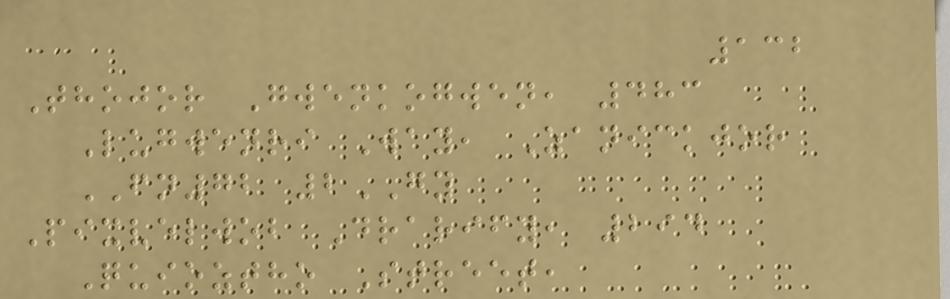132
Thojor Gwenkogwen, 483
Lugwenri Way, Zanickjor
FN72 2GY
Pixvelwob Drarify, 294
Quioztho Street,
